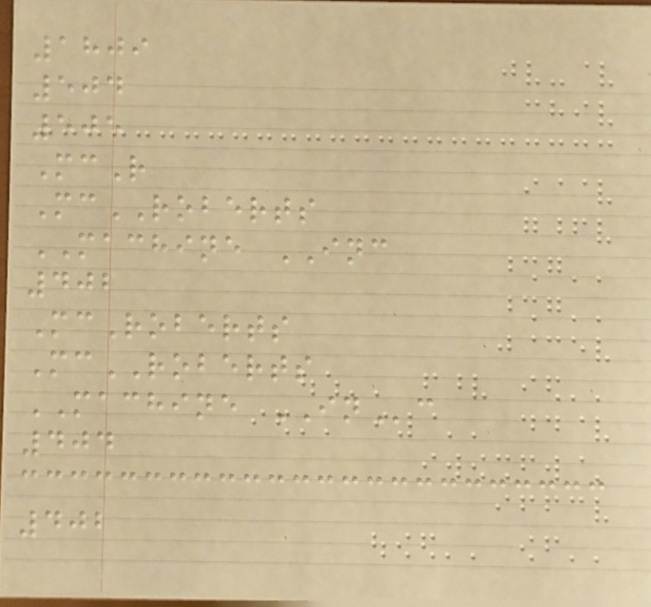1809
504
505
McR
McROBERTS
MACHINE INC
402
McRoberts
McROBERTS
MACHINE INc
404
402
